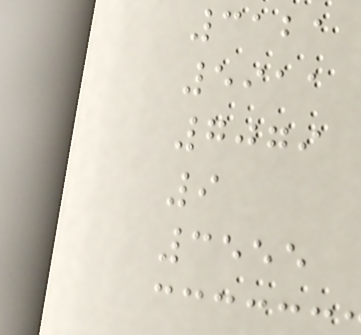3121
5911
7079
9
3555
